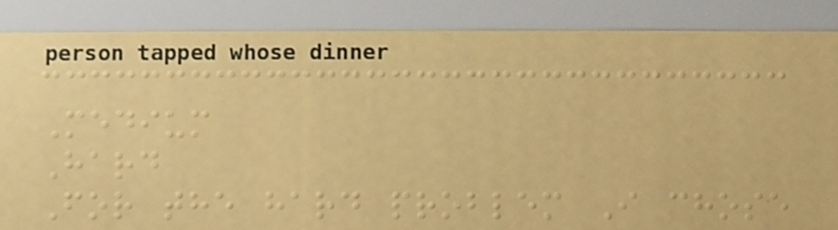Medium
Hard
For the hard problem I chose
